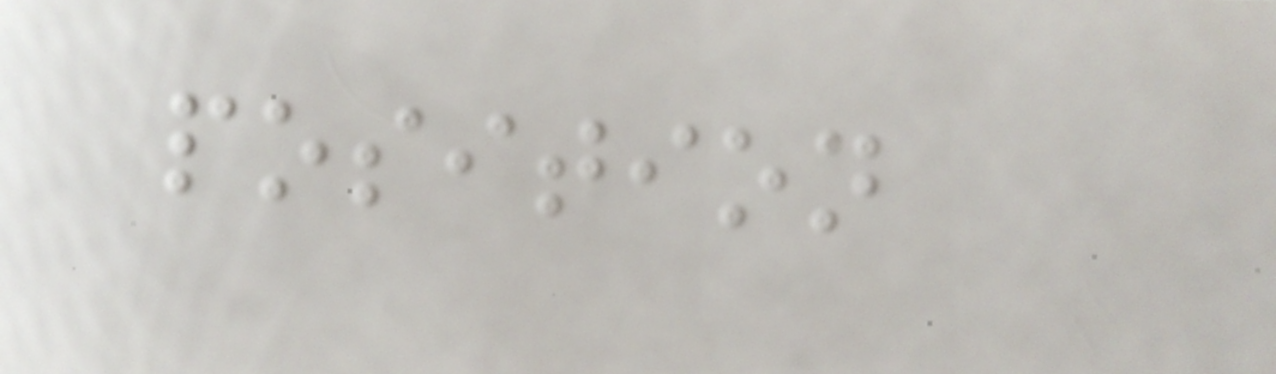position
